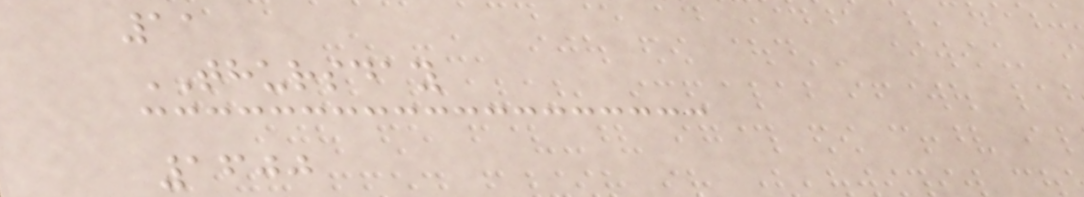11
THURSDAY
1600
